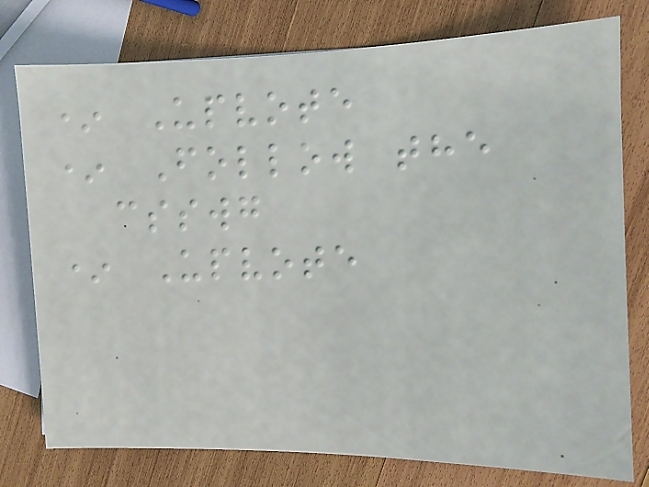* Upvote
* Follow the
csswg
* Upvote
